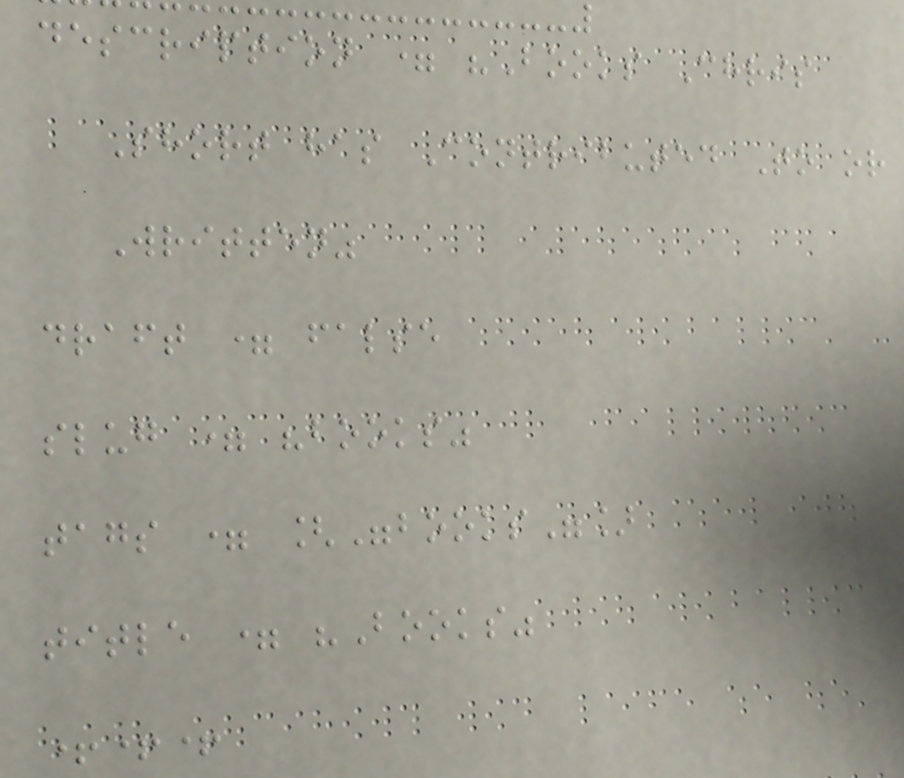description = "Books Chris
Short has Contributed To or
Written"
draft = false
slug = "books"
tags = ["books"]
title = "Books"
+++
